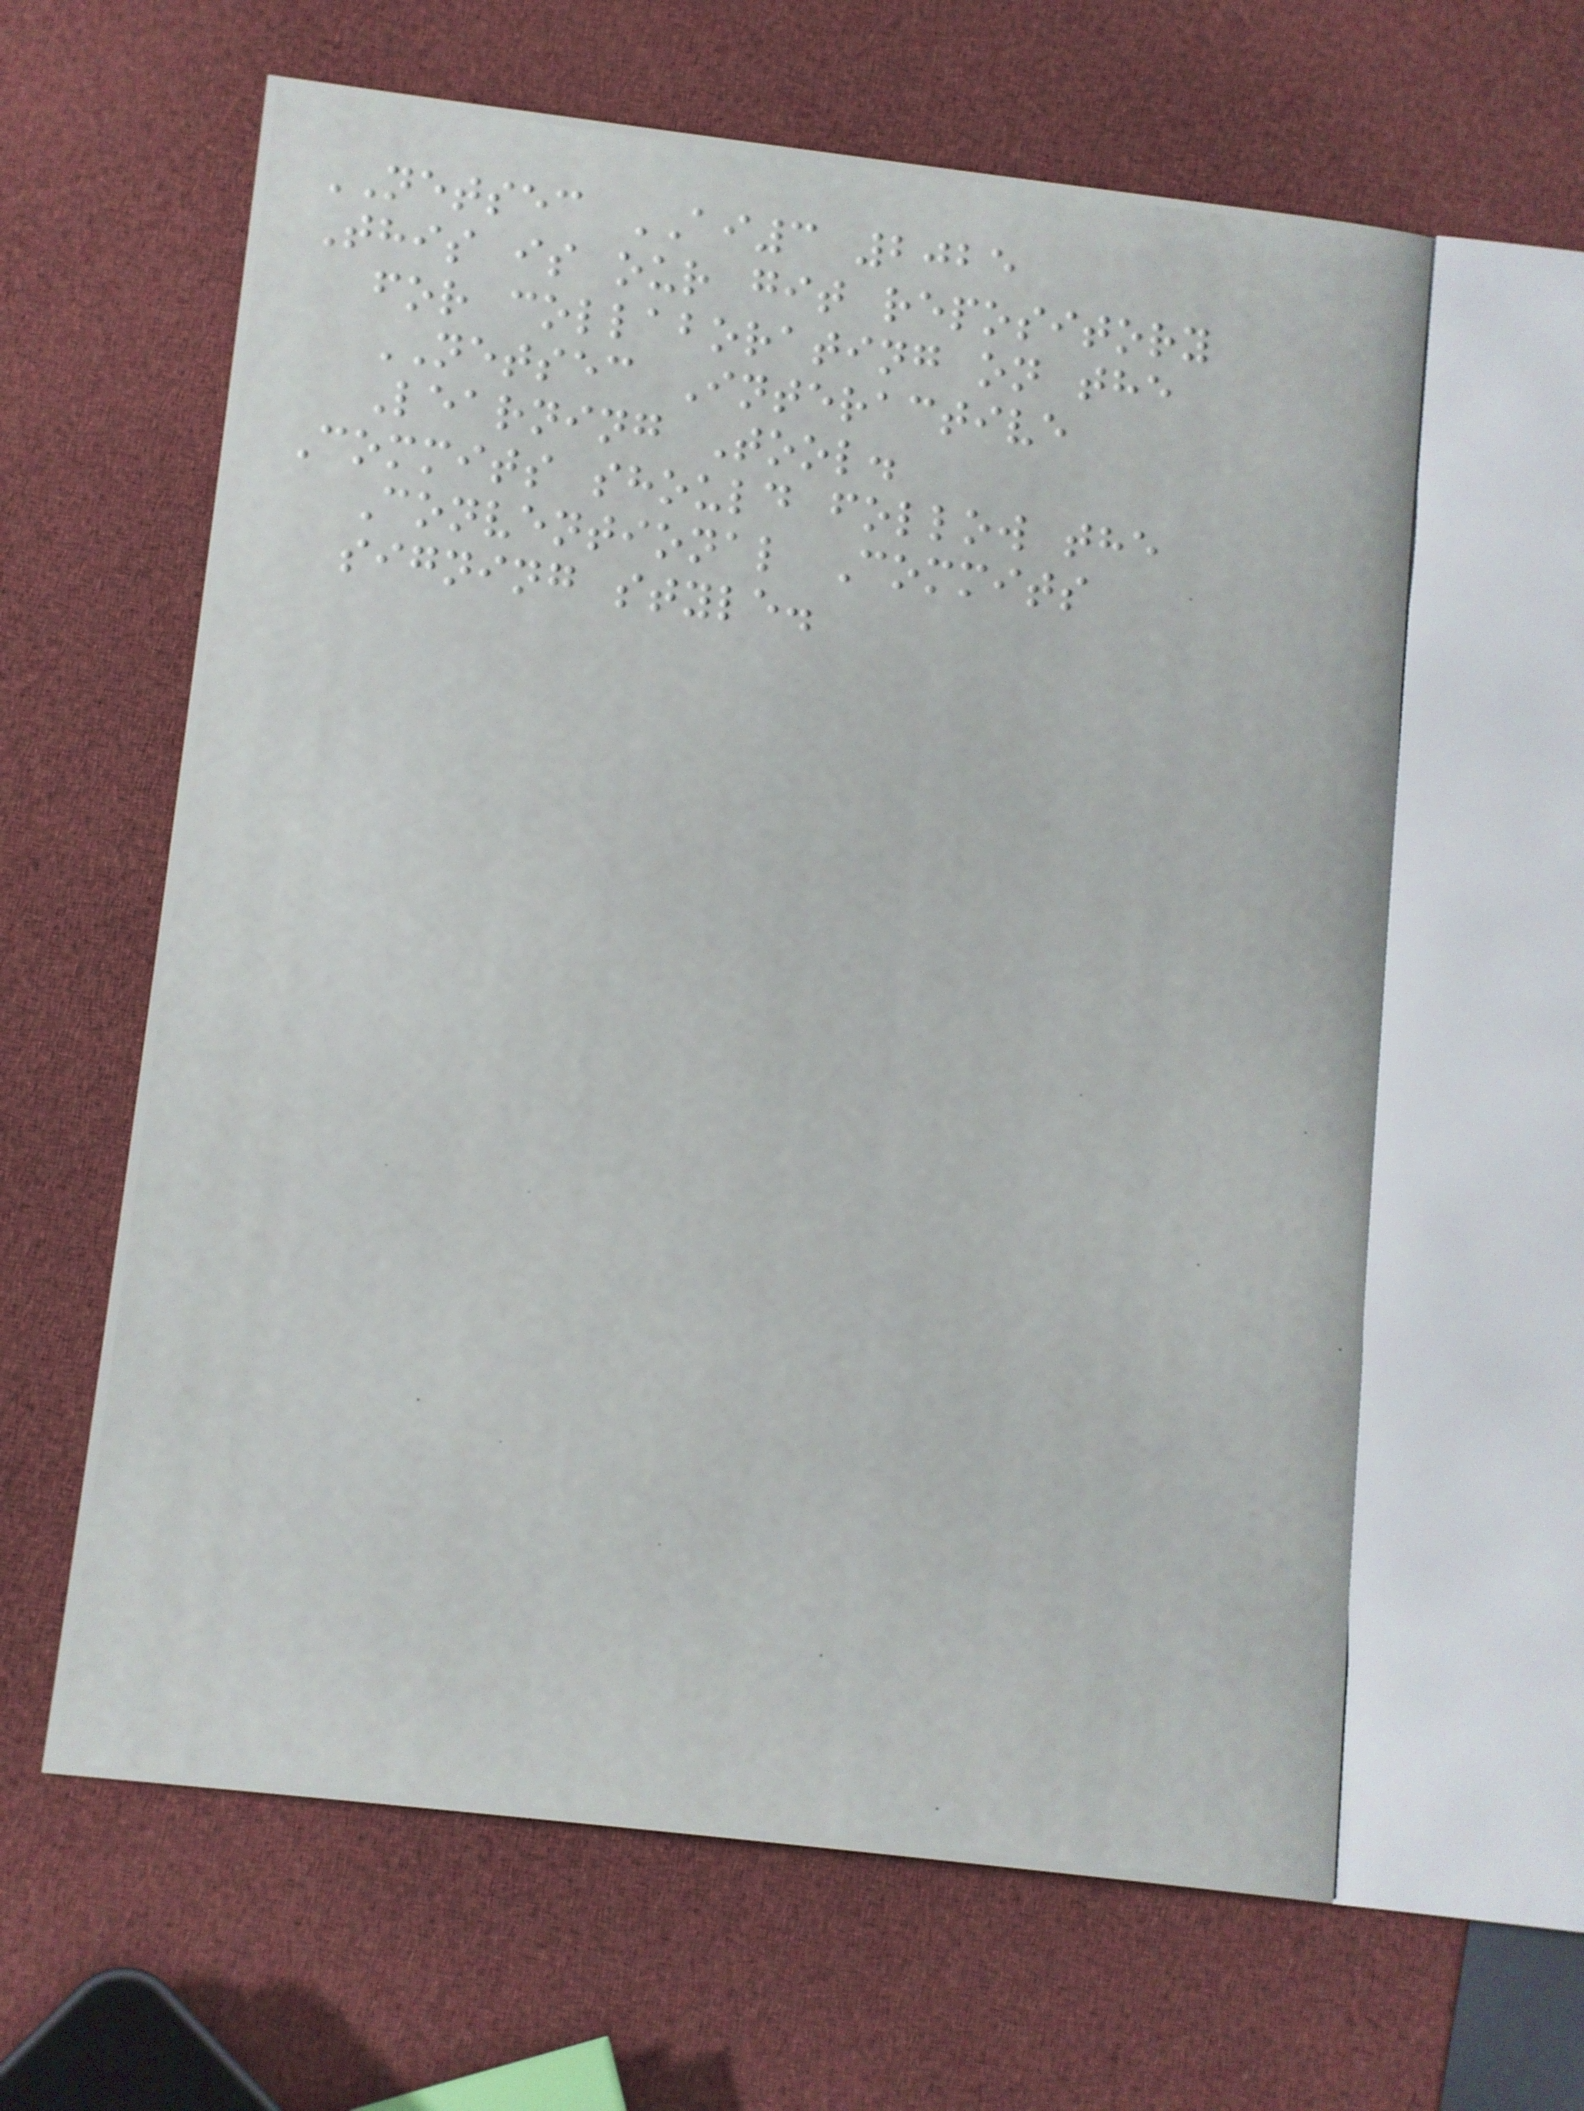NETSEC AI3 2025
This is our git repository
for collaborating on the
NETSEC Interactive
Learning Tool.
Commits should follow the
Conventional Commits
signing style.
